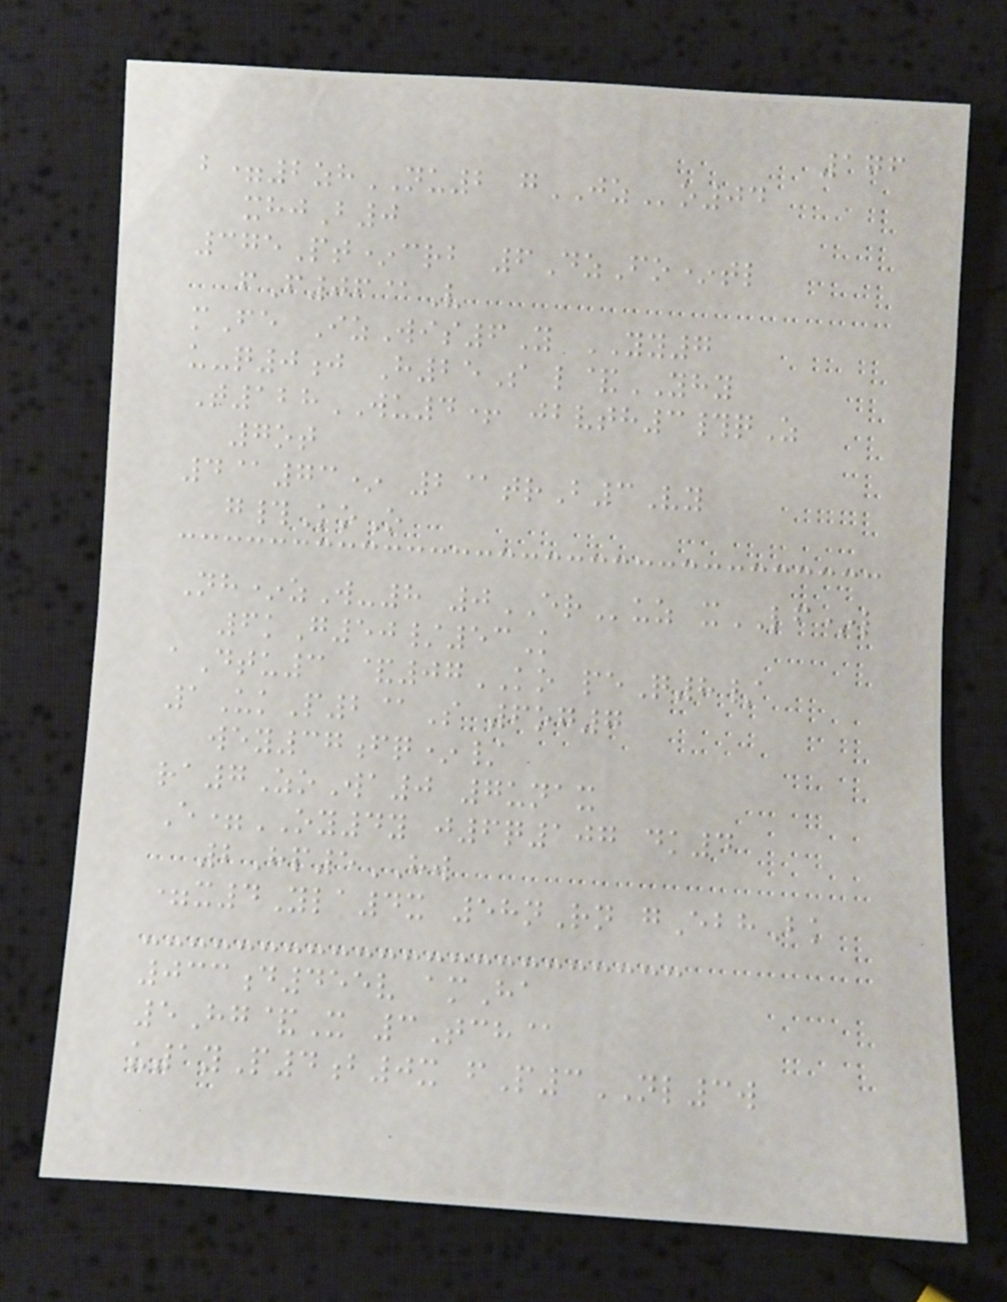176
b=2zhNU2 gJZo04
xhjB0
375Pt*crb 6DzFo*tl
fF06@V
mFe IzWis6Y YY7
u-q0j H25S l&YHY
T128WU4+ jbvth3#qZ
7ot
4@73* 2@trB3Vy
g#KoO
Nh*zW-8 0ERuz xLF*l
6kG50/53K
aDtu3 &07KO peQ8/
1UkP2@S 6og7
wey37fq*/
ra7ZoWa0 7unax
E=OY4y j6q107 dk4
2Hp5HW
=x4Yla4x 58nRn gEbhBk
033d455v amHa
5Hg&X 3Tch@
u1yP4b0x fP3NL3w
